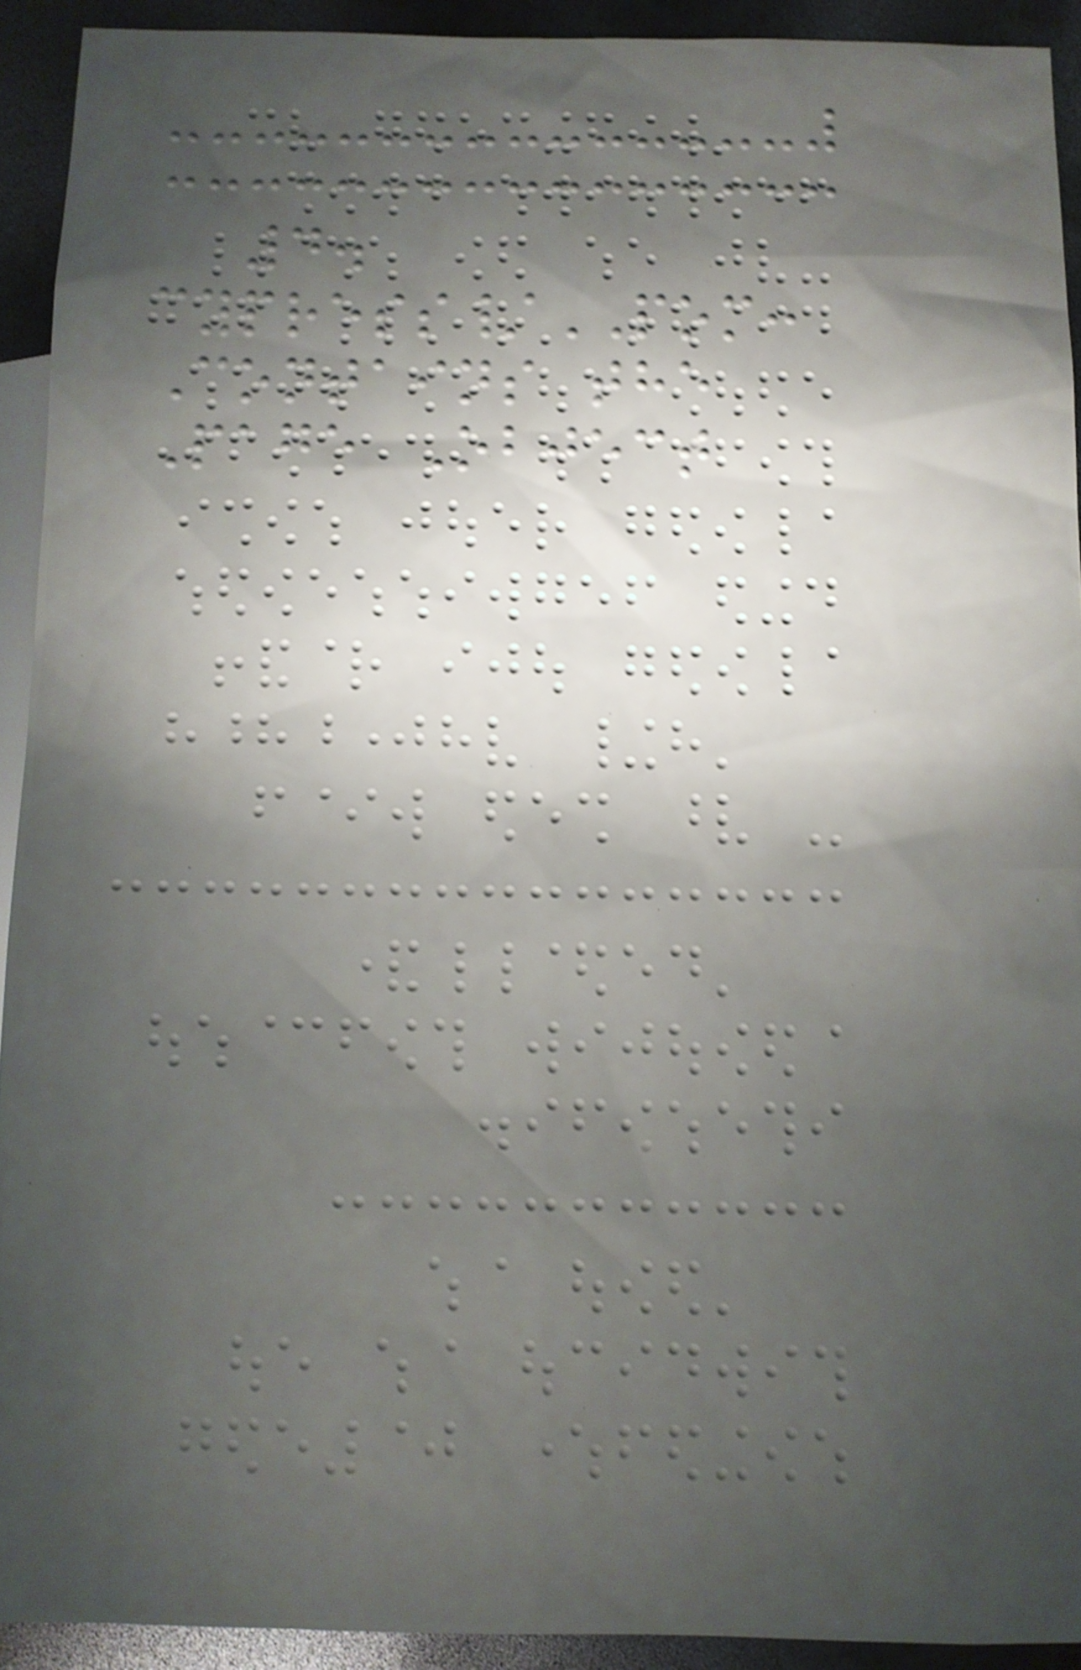4.
cypress/POM:
Contains the
Page Object
